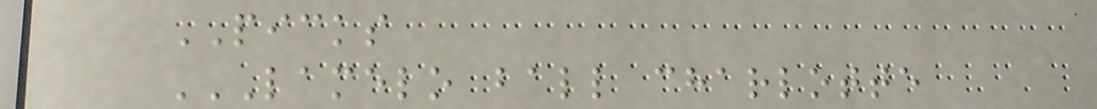PICKS
LAMELO BALL CHARLOTTE
